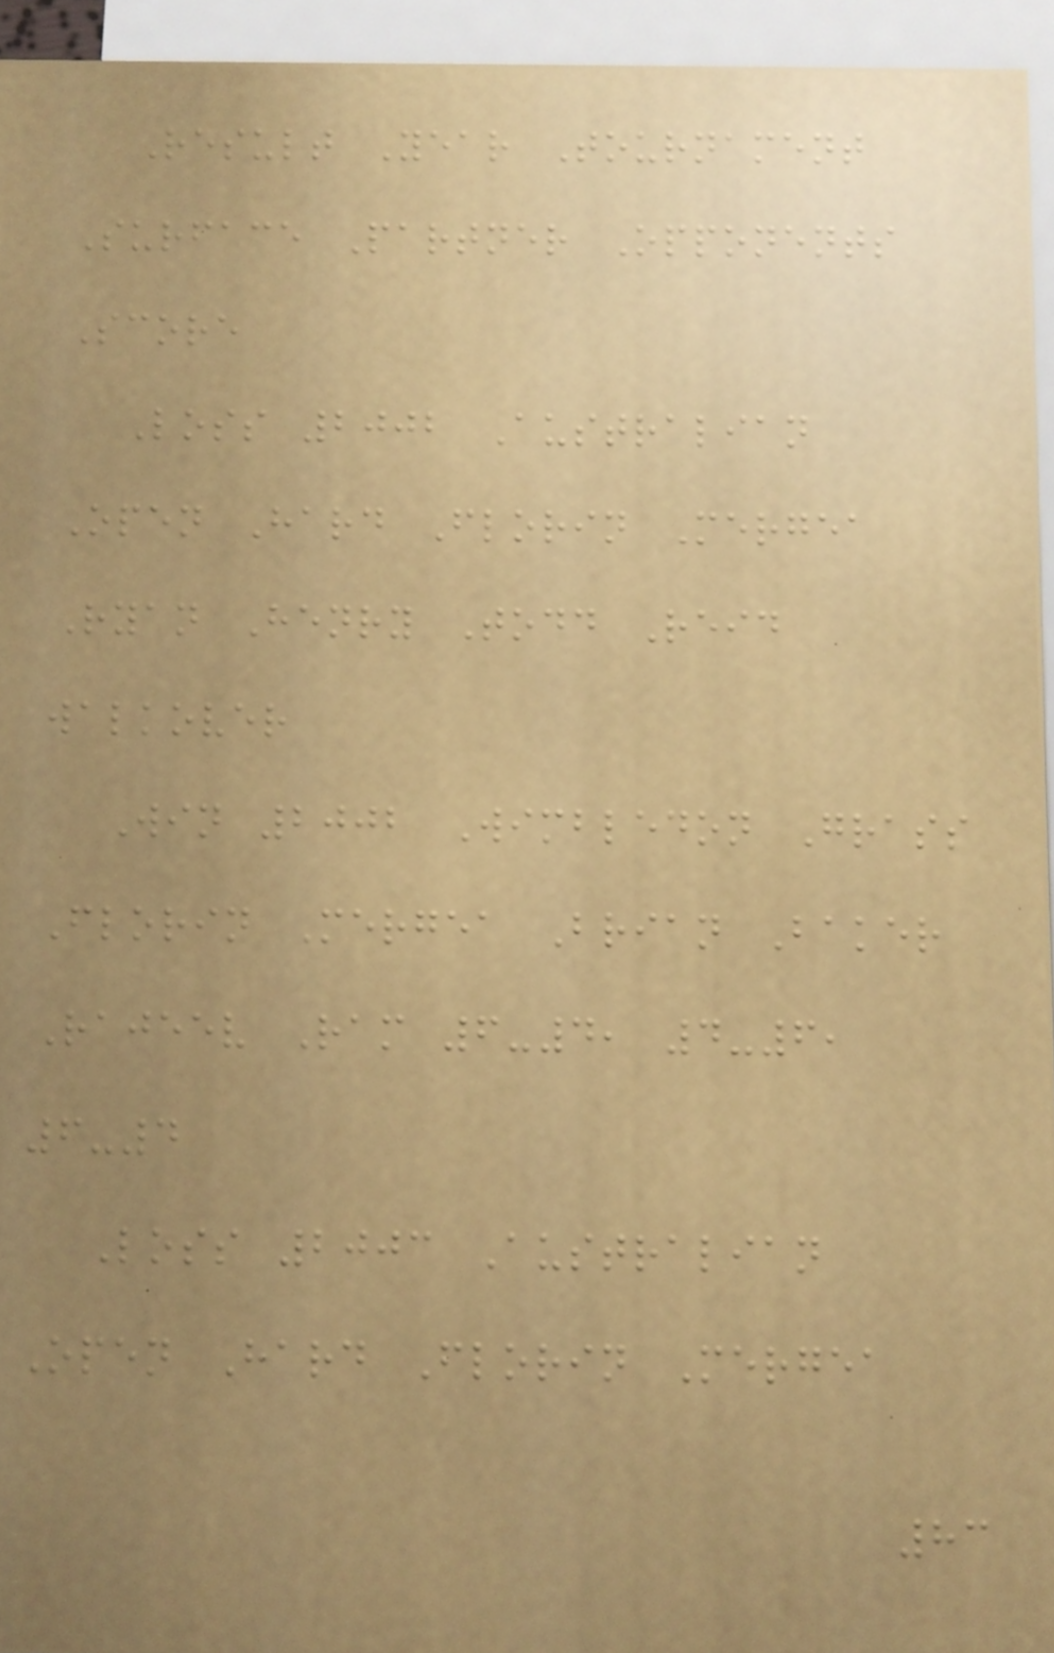Result Year Tournament
Surface Partner Opponents
Score
Loss 2002 Australian
Open Hard Florin Mergea
Ryan Henry Todd Reid
walkover
Win 2002 Wimbledon Grass
Florin Mergea Brian Baker
Rajeev Ram 6-4, 4-6,
6-4
Loss 2003 Australian
Open Hard Florin Mergea
83
